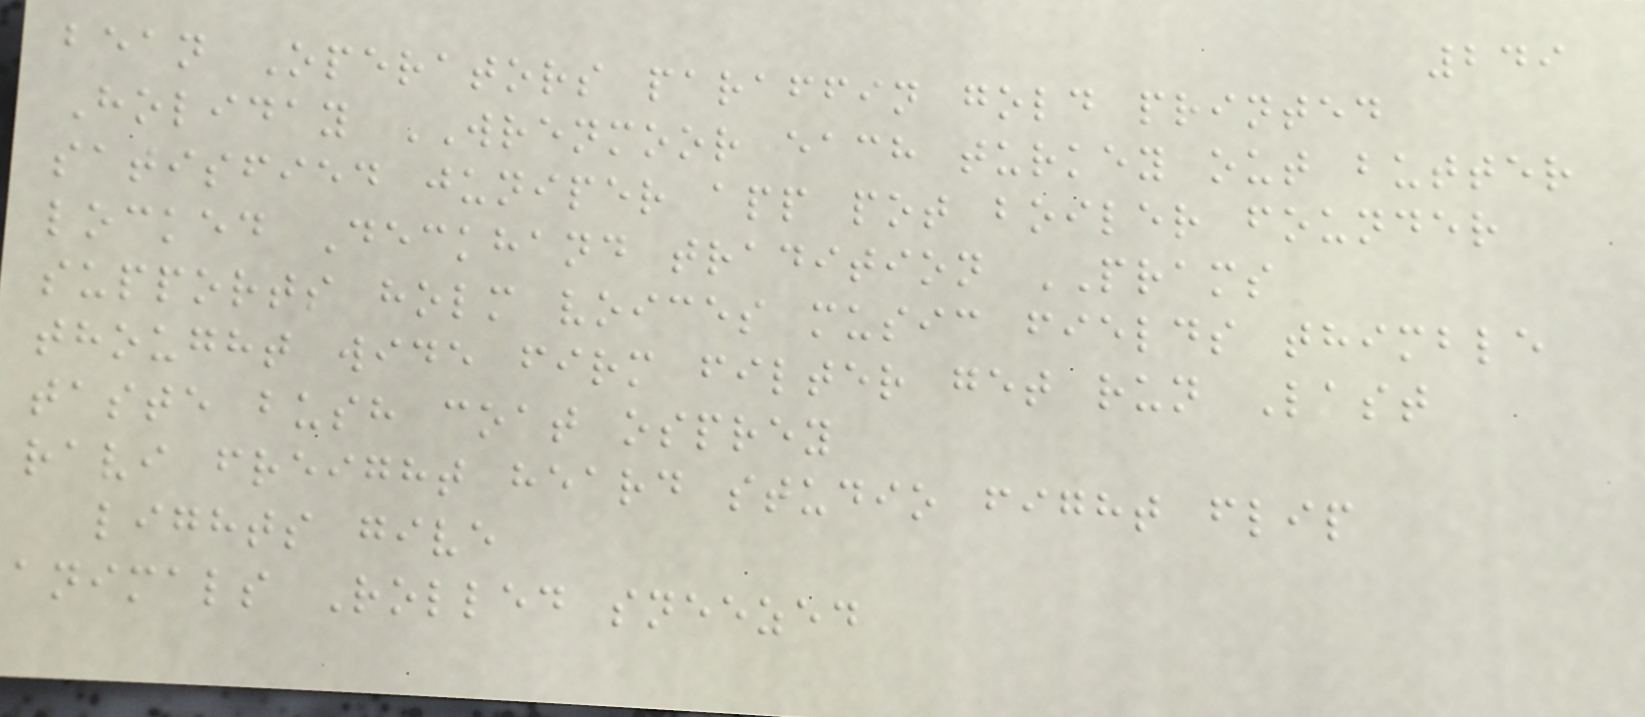249
bean Operators paraffin gold printed
Holiday WRENMOOR each turkey out butter
satisfied juniper app pot boiler founder
locked Deckhand tradition PRAMS
supports holm voices music fields thimble
thought wide firm filter get run Last
taste bush coat osprey
ravi freight heard studio fight flip
lights give
animals Rolled sneezed
